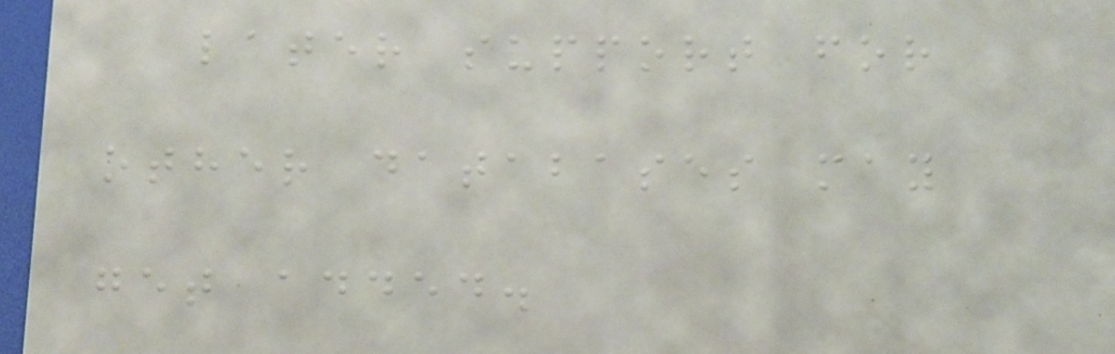later support for
other databases may
get added.
